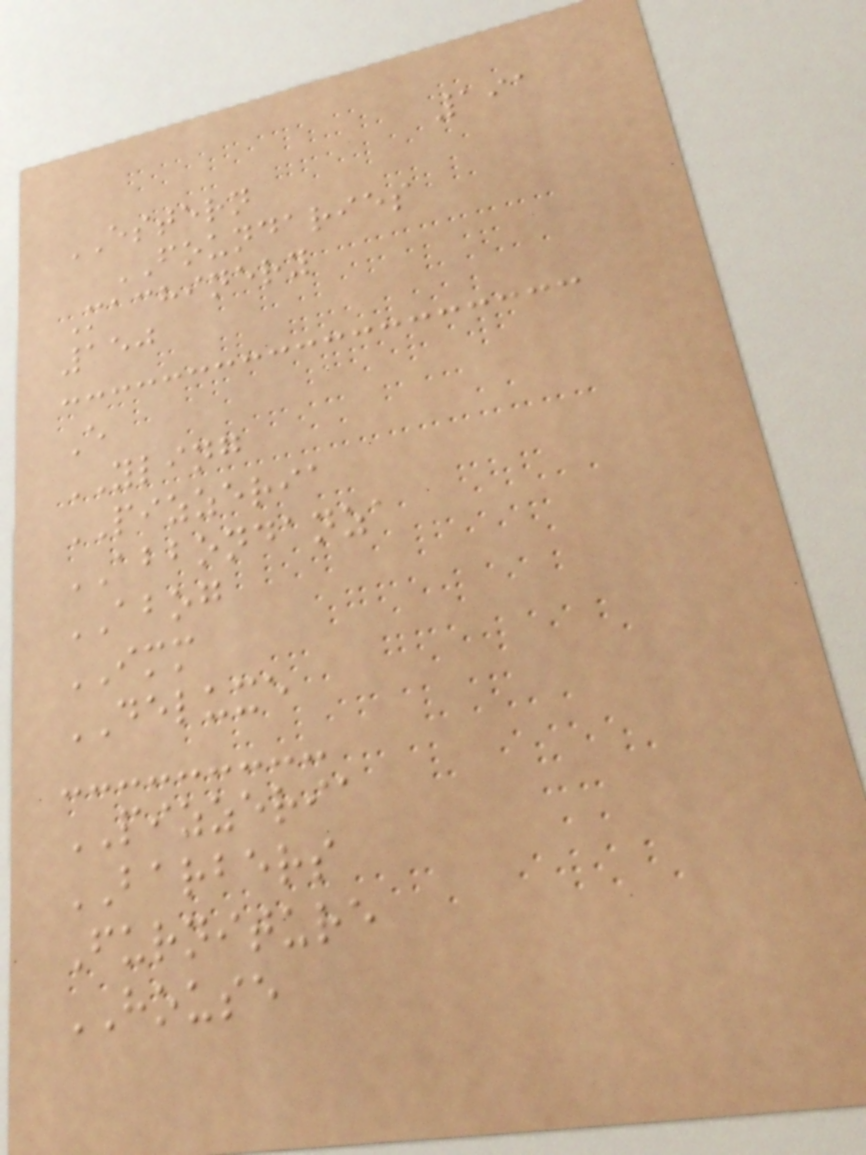191
ESTERN
FOUNDARIES
Machinery
150
E
YLING
PIZZERIA
ABBONDANZA
ABOG
IMM
DELUXE
PIZZERIA
BARBERS
Furniture
HOUSE
